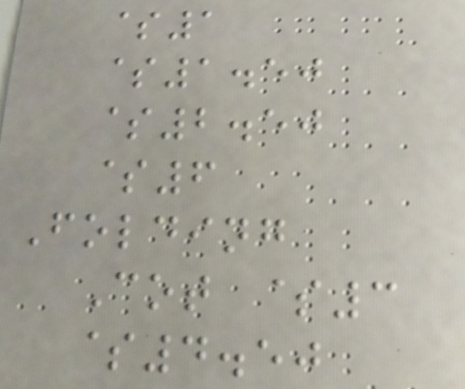$1
$1.50
$2.50
$6
Folding
Cot $3
$4.50
